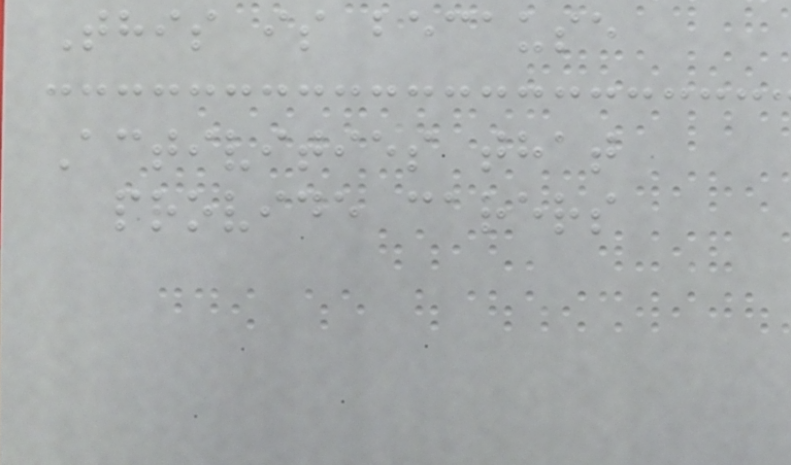This is because
Activities that
provide carers
